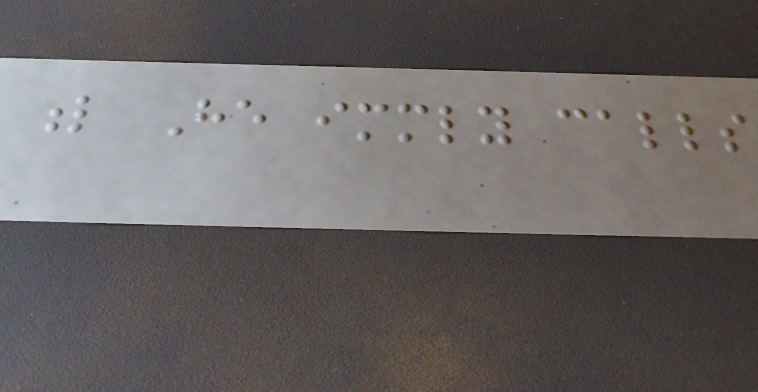l He immediately calls
